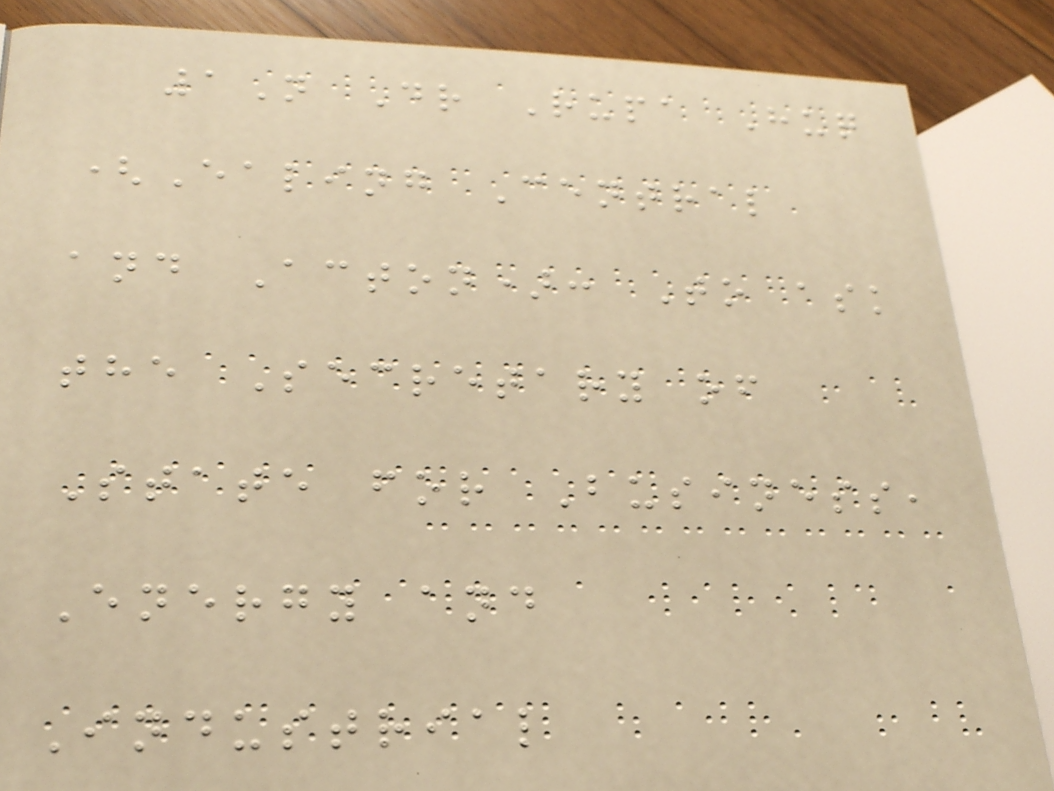1N Dr Rupa Huq
(Ealing Central
and Acton): To ask
the Secretary of
State for Business,
Energy and
Industrial
